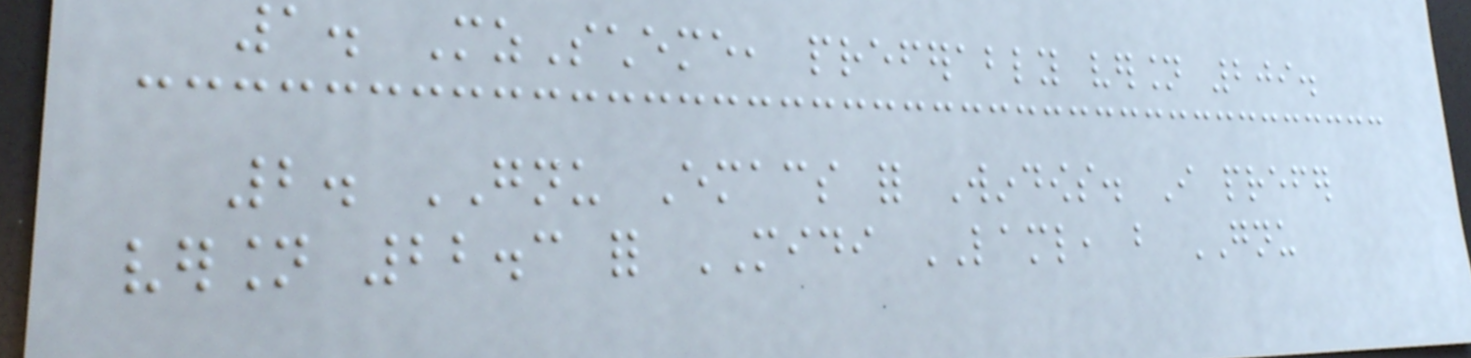1. MzScheme, preferably version 209.
2. GNU Emacs for Windows. I prefer
version 22.3 for MIDI LAML, but GNU
